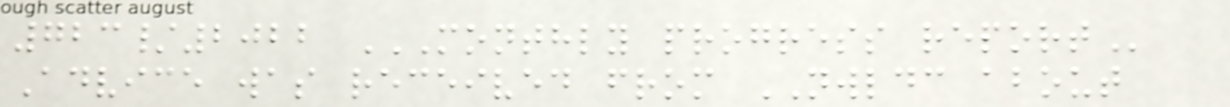723/2022 MONTHLY PROGRESS REPORT
Advice was received from NWLDC about
